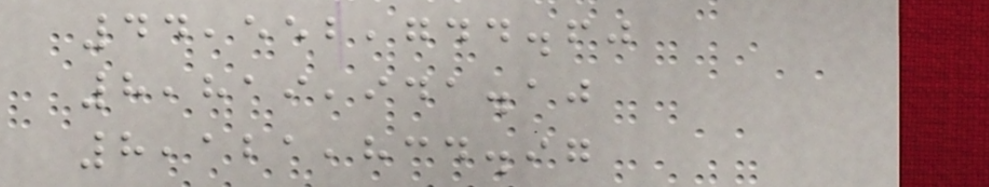44,552,744.60
8,819,941.10
8,121,834.97
